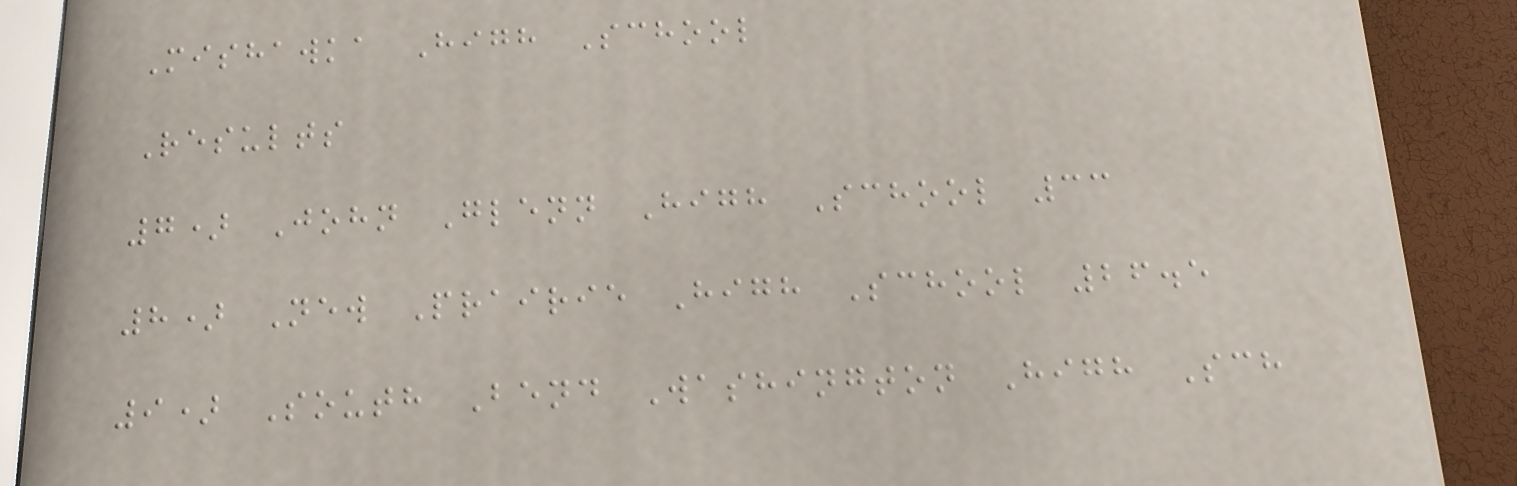Mishawka High School
Results
7) John Glenn High School 33
8) New Prairie High School 26.5
9) South Bend Washington High Sch
